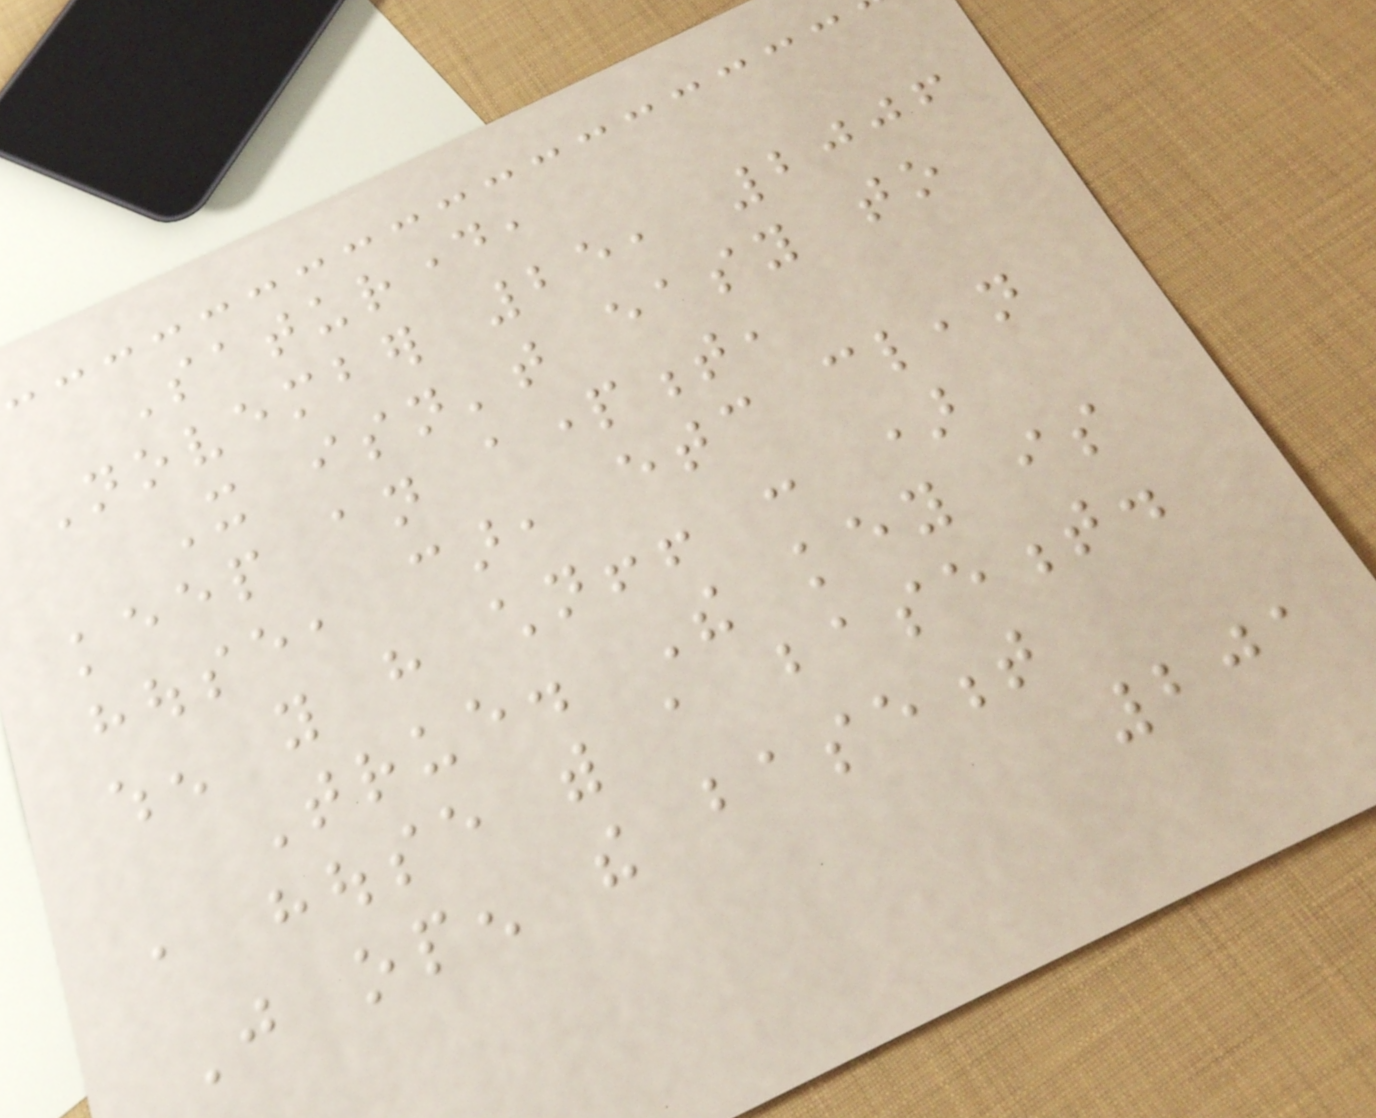Saturday,
November 25, 2006
It isn't easy to
keep an apartment,
house, car, etc clean
when you have children!! : )
True. The key is
a house with a basement.
Just open the basement
201
